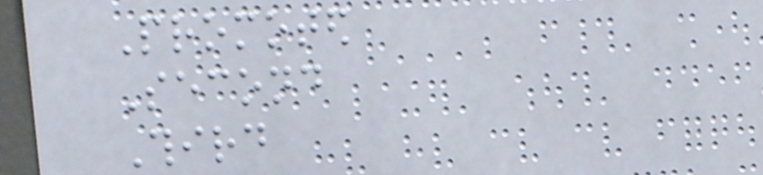Promoted
Second
Third
